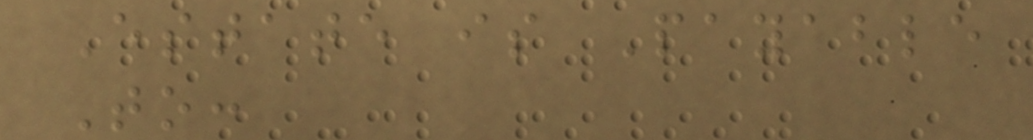Estate is Payable
To:
